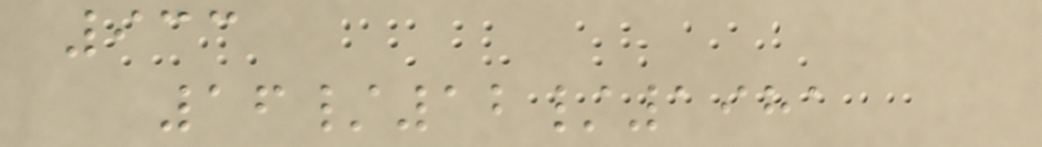933
16/12/1981
